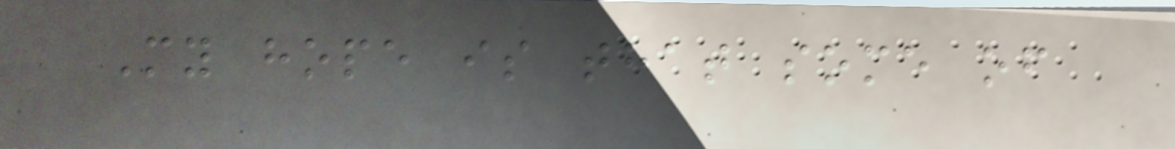My hope is that some of
